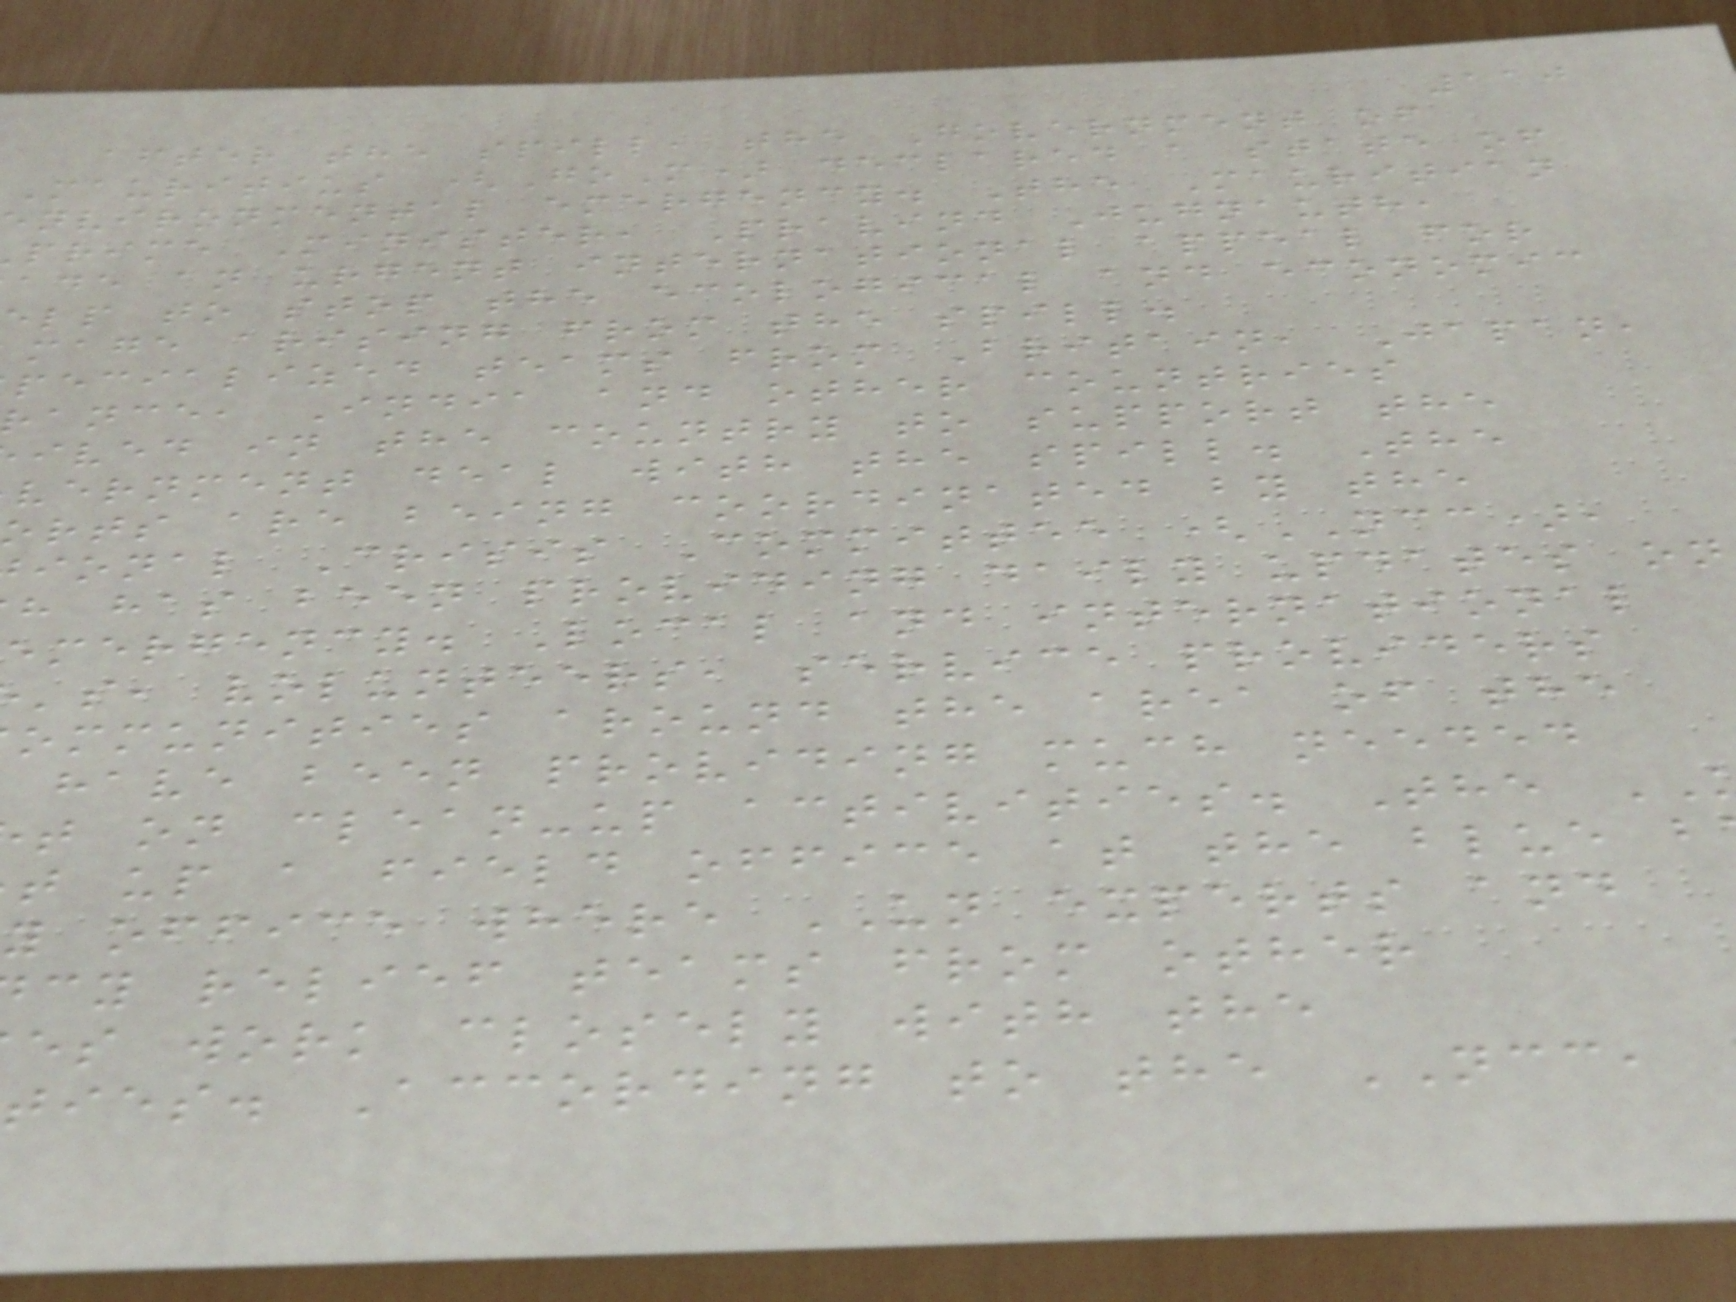110
after the spill, the Government of
Mauritius (GoM) declared a state of
nvironmental emergency. The Mauritian
prime Minister, Pravind Jugnauth,
ade an urgent international appeal for
lp to stop the ecological and economic
mage arising from the spill.
pecialized teams from Britain, Japan,
ance, India and other countries
ived in the country to support the
vernment deal with the spill. The
rts are being coordinated by the
ional Crisis Committee (NCC),
h has been providing daily updates on
emergency. Local and international
's, volunteers, service providers
ommunities around the area of the
have been providing much needed
t on clean-up activities. The
t up a field office at the blue b
y office where UN experts and
cy relief teams from other
es work closely with the
ties. According to the NCC,
